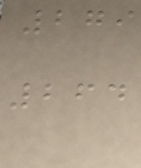279
264
